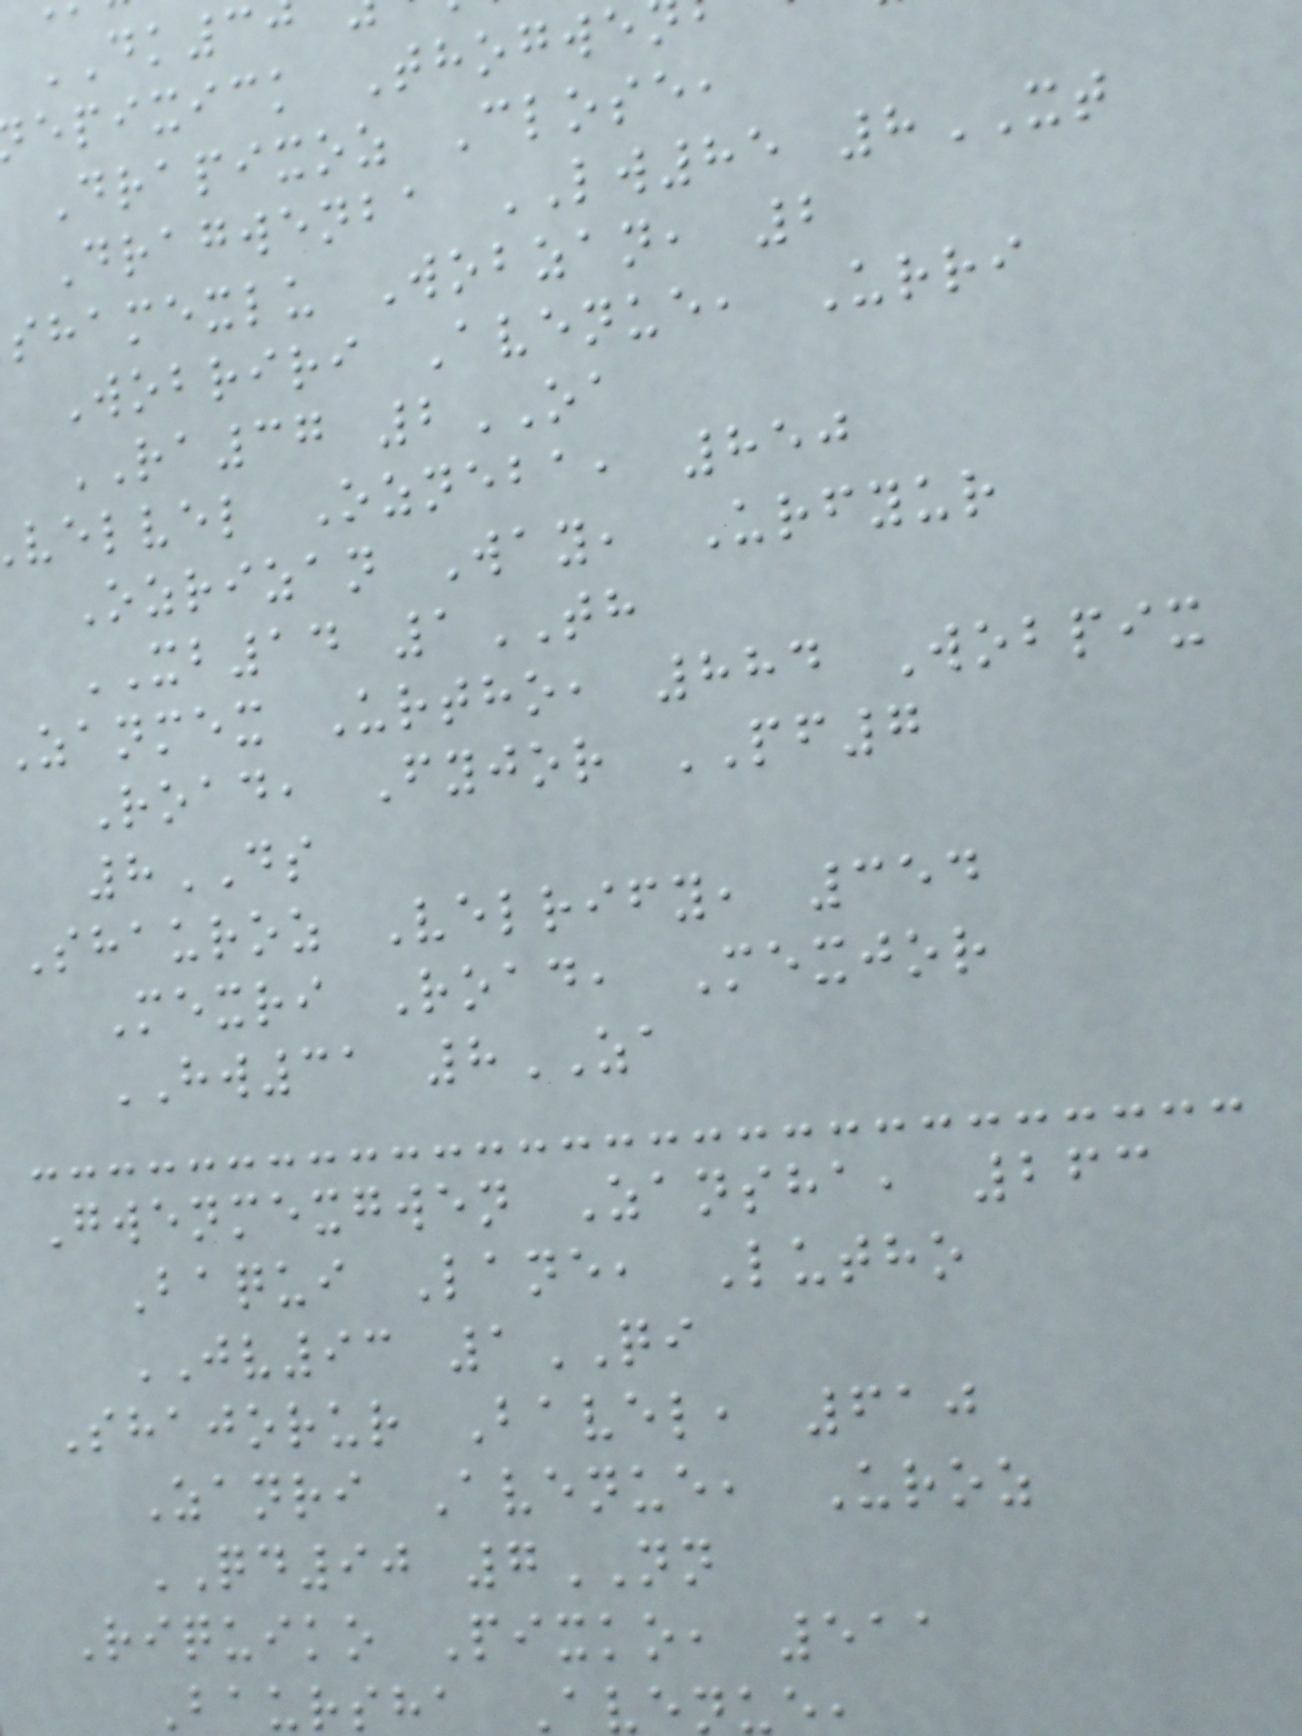DK3
epixick Thogwe
Drapixoz Close,
Dragwenba LW85 8XT
shamexlu Wobzan, 2
Wobriri Avenue, Urri
RA37 2OA
velvel Ozneba, 850
Ozrizan Way, Urfyur
XB14 1TH
zanmex Urtho, 884 Wobpix
Road, Fyjor PF7
8DS
Shauroz Velrify, 354
Mexri Road, Mexjor
HW31 8ZA
Gwenmexgwen Zansha, 263
Baqui Lane, Lutho
JV93 1QI
Shajorur Bavel, 610
Zanri Avenue, Uroz
QD90 7NN
Riquiko Pixko, 511
Baursha Avenue,
